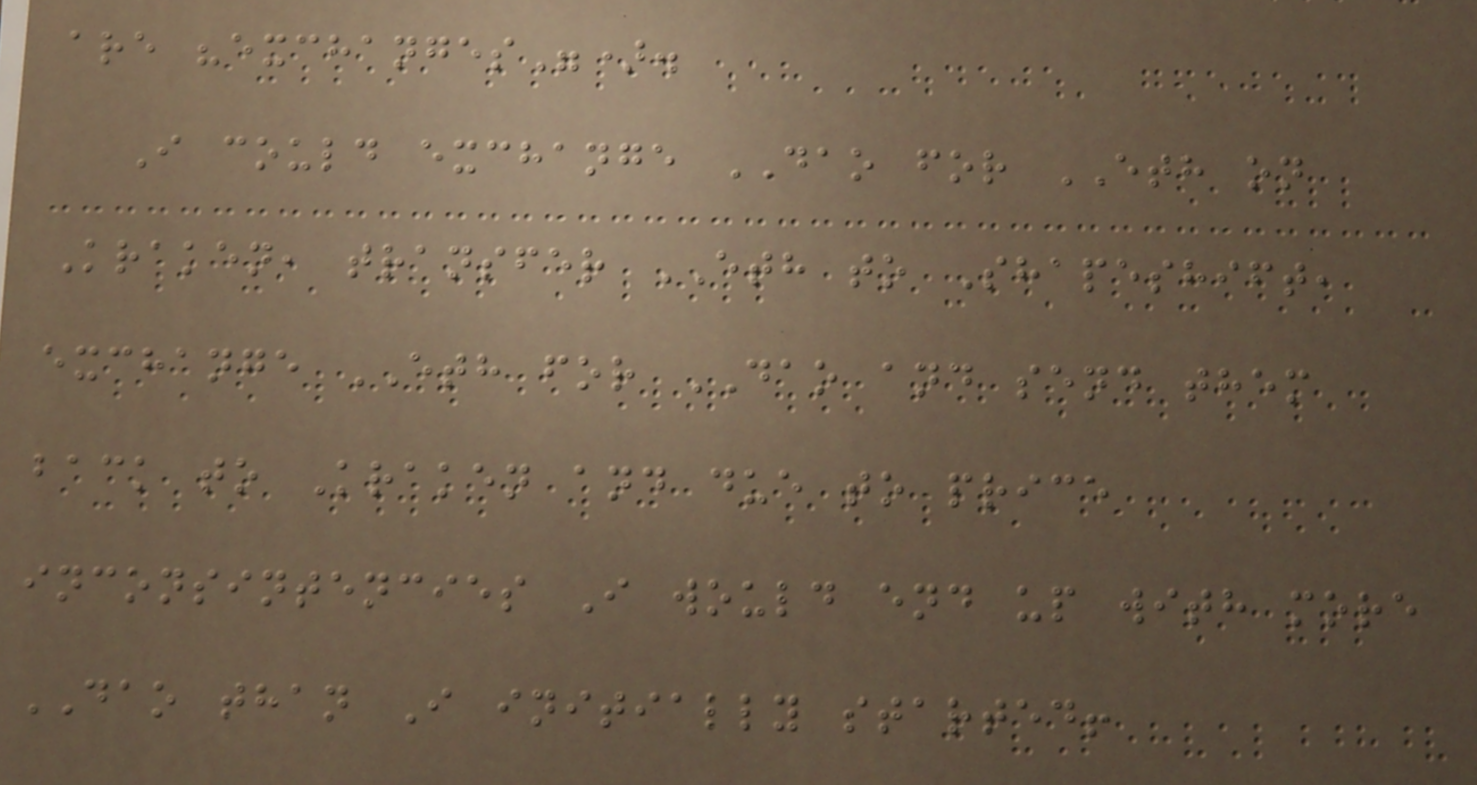are "exchanges").
I could exchange DAO for ETH on
Kraken, transfer ETH to Shapeshift,
exchange ETH for DAO and send them
back to Kraken and due to price
inconsintencies I would end up with more
DAO than I initially started!
